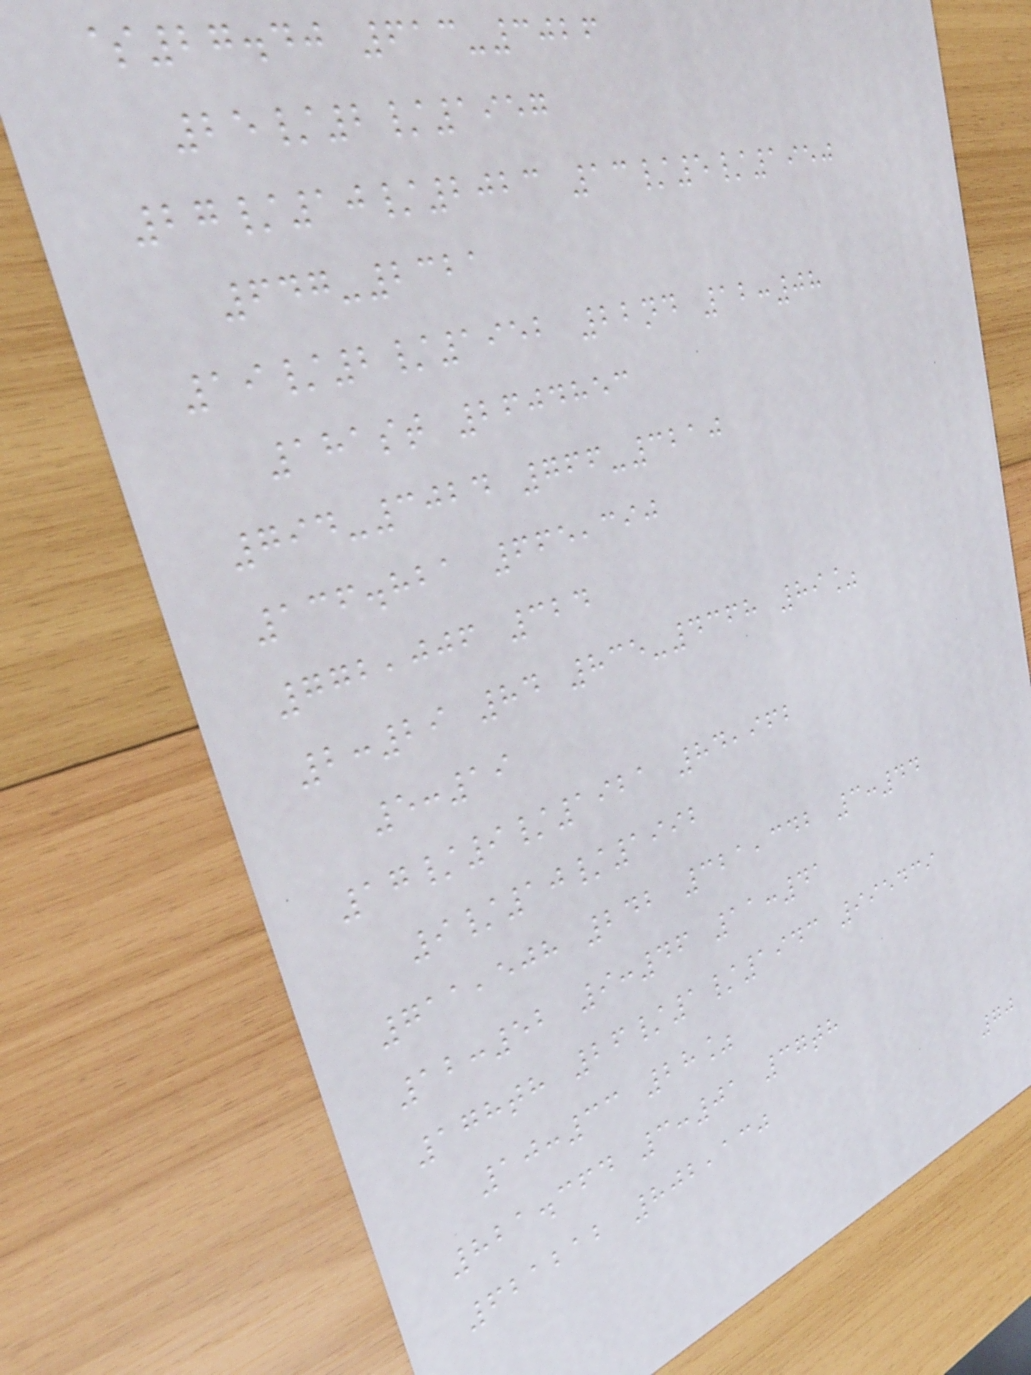$27.40 613-3026
25/2/1957
27/10/2023 13/5/1950
647-2321
19/2/1952 22nd 12:08
181st 2604853
794-3024 766-3210
136.821 665,390
772,006 324
2:29 84 835-4368 89%
5:19
17/9/1921 84,962
9/10/1992
711,508 242 321,342 3:44
12:52 9:46 11:41
178th 26/1/1943 995439
10:33 28%
821.364 3:01 37th
621212 802,130
70
